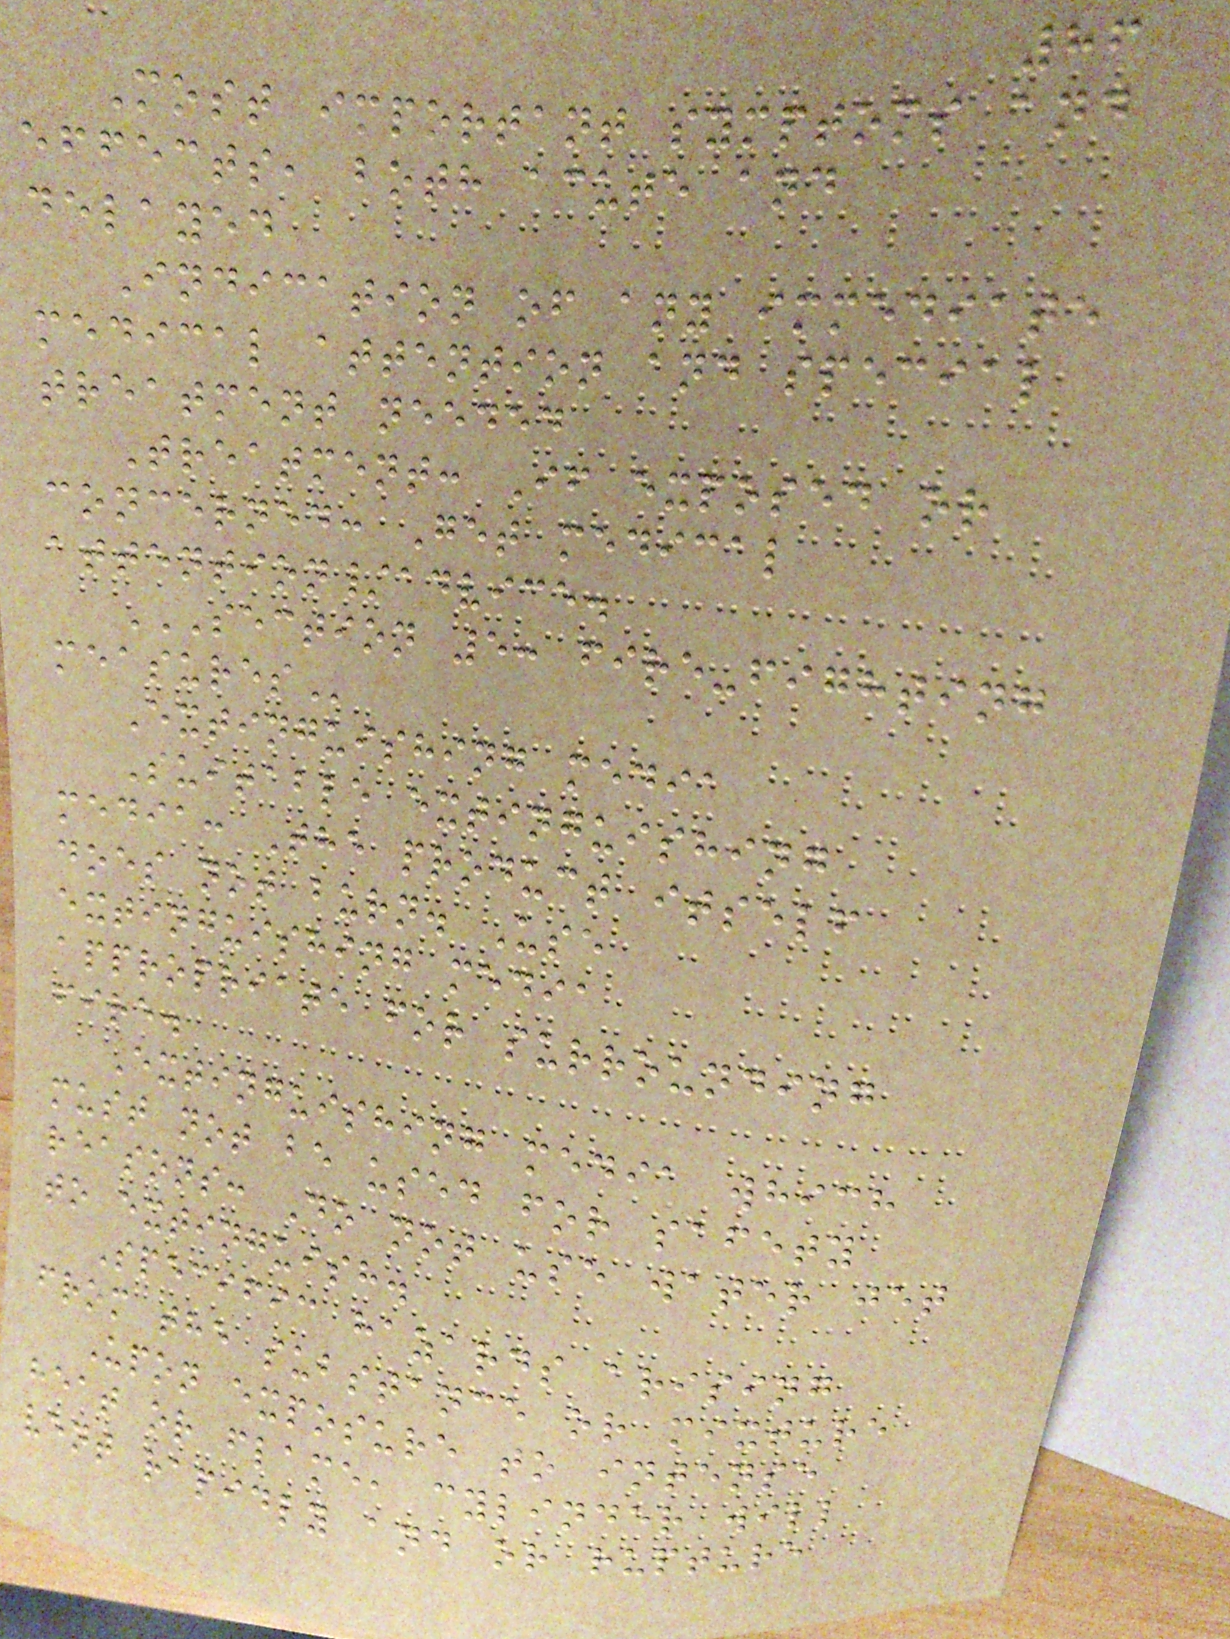86
Most important symptoms and
effects, both acute and
delayed
Indication of any immediate
medical attention and special
treatment needed
Treatment: If exposed or
concerned: Get medical
attention/advice.
SECTION 5: FIRE-FIGHTING
MEASURES
Extinguishing media
Suitable extinguishing
media: The product itself
does not burn. Use
extinguishing media
appropriate for surrounding
fire.
Extinguishing media which
must not be used for safety
reasons: Do not use water jet
to extinguish.
Specific hazards arising
from the substance or mixture
Upon exposure to intense
heat or flame, cylinder will
vent rapidly and or rupture
